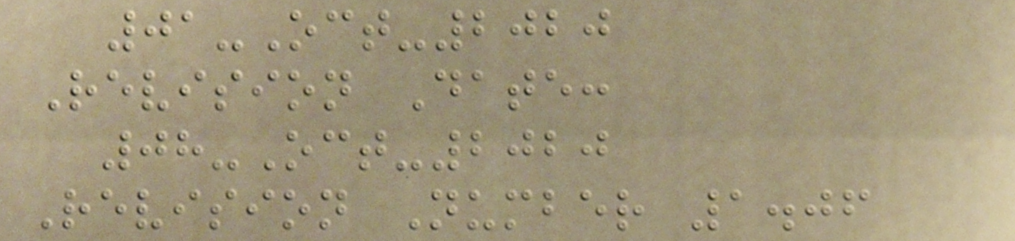01-Oct-2020
Revision Date:
08-Oct-2020
Revision Number 1.06
